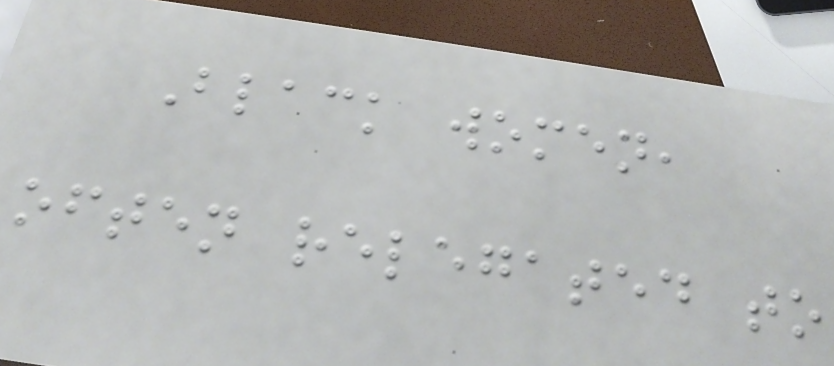Black women,
often relegated to
